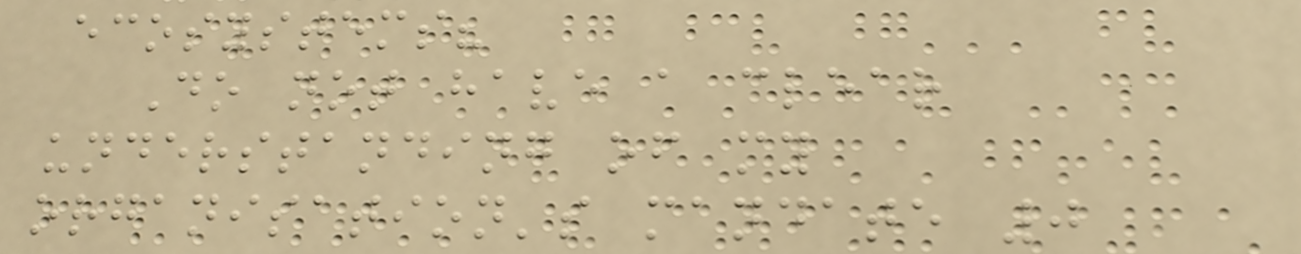ecosystems?
Do not have a clear
understanding of my
organisation's mandate 0
